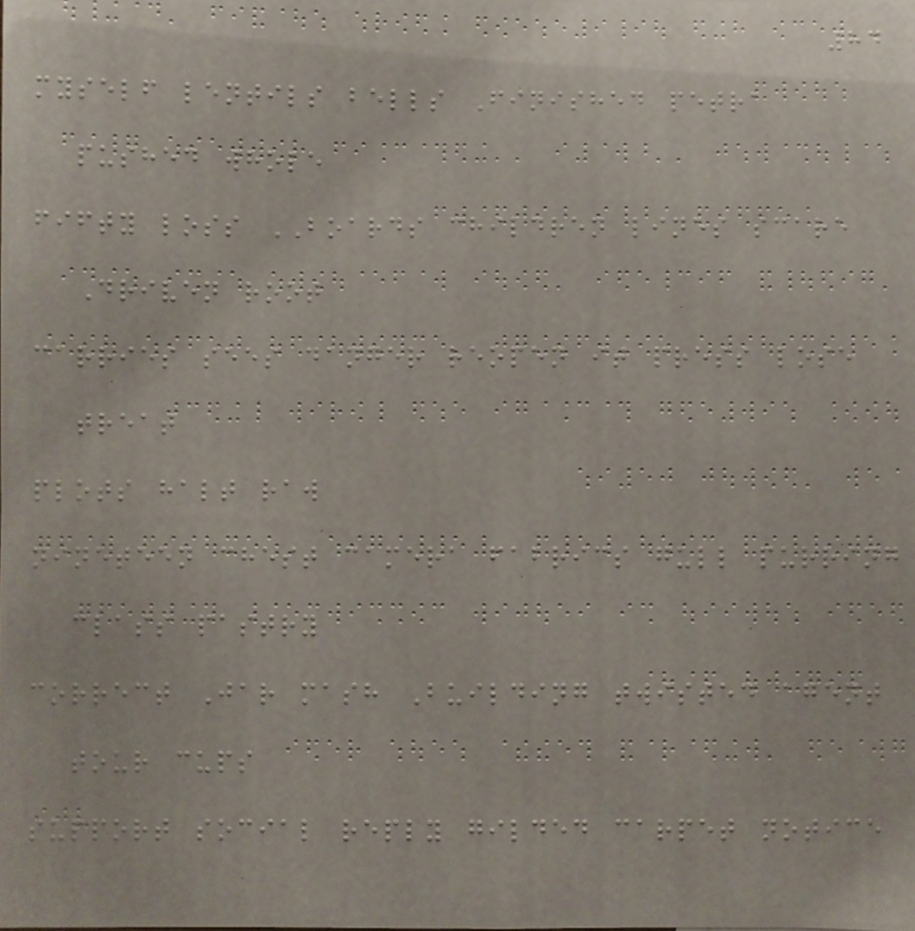84
myself lentils bells Finished petra
pushed whole
fifty loss BOARDS children lines scare
Driven root
carries sees danger reopen it press lose
treat
plots halt raw
nineteen chest camera fabrics gull purring
class pastry
correct Jar mash Building twisted agent
tour cups
support social reply gilded carpet notice
